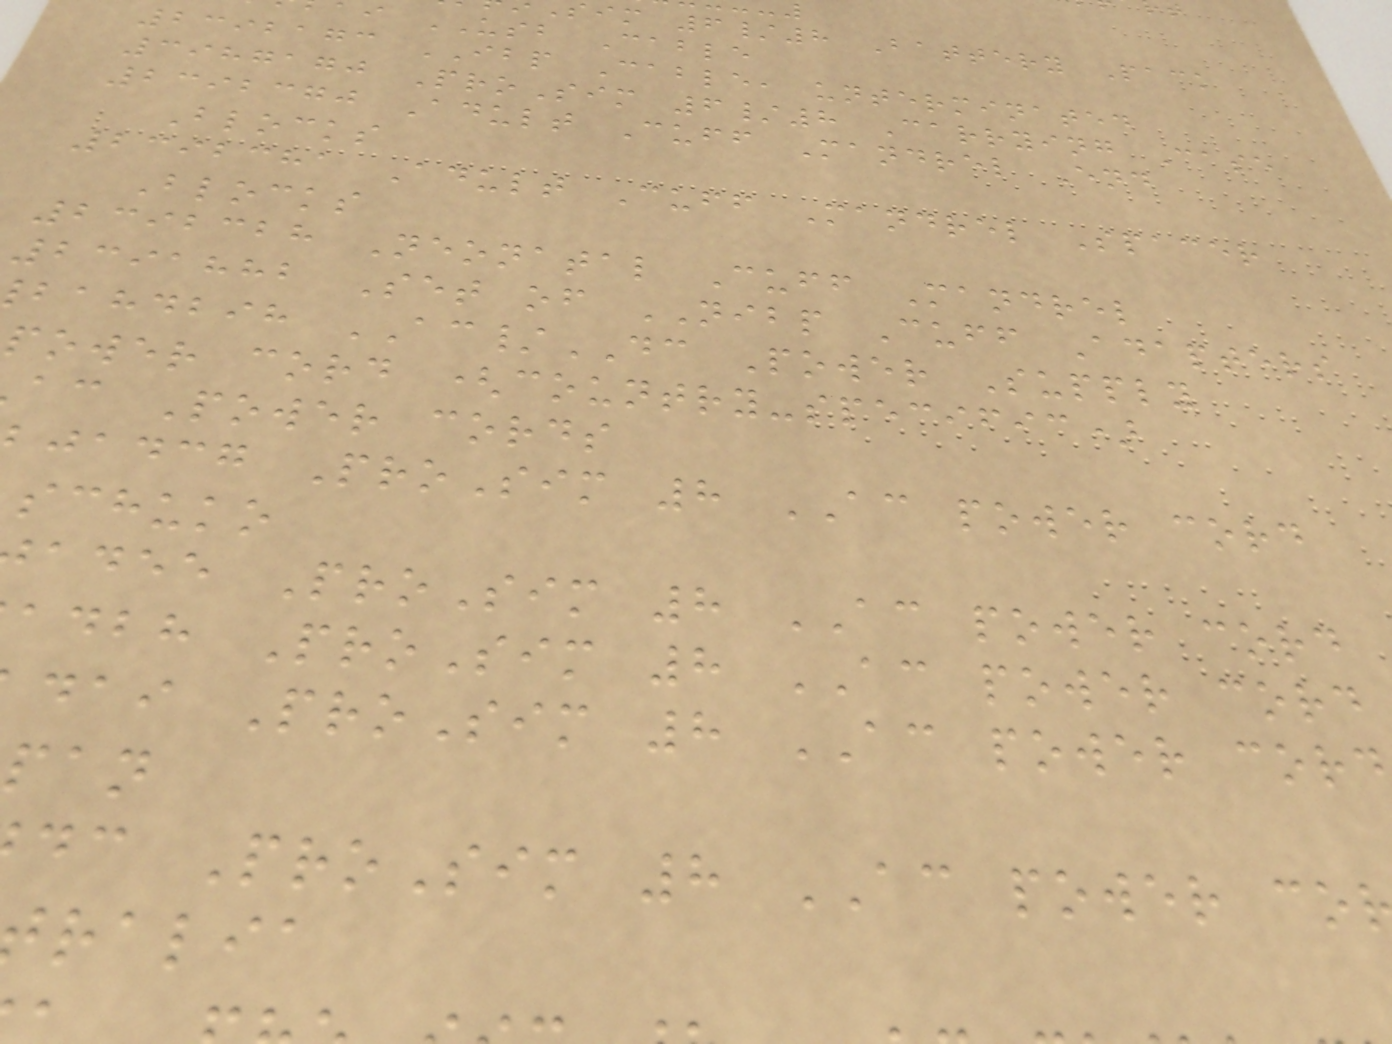im 6/8 Battery Pack
i USB Cable
2392173 IBP Cable, unterminated
3987170 ProSim 6/8 Carrying Case
2392370 Adult Cuff Mandrel End
Blocks
2392381 Adult Cuff Mandrel Spacer
Blocks
2392328 Neonatal Cuff Mandrel
2391882 Set of NIBP Cuff Adapters
bahdbih AC/DC Power Supply
power cord (country-specific)
ac Power cords
jadcg ProSim 8 AC power cord
schuko
adee ProSim 8 AC power cord
adbh ProSim 8 AC power cord
dai ProSim 8 AC power cord
dc ProSim 8 AC power co
ralia
